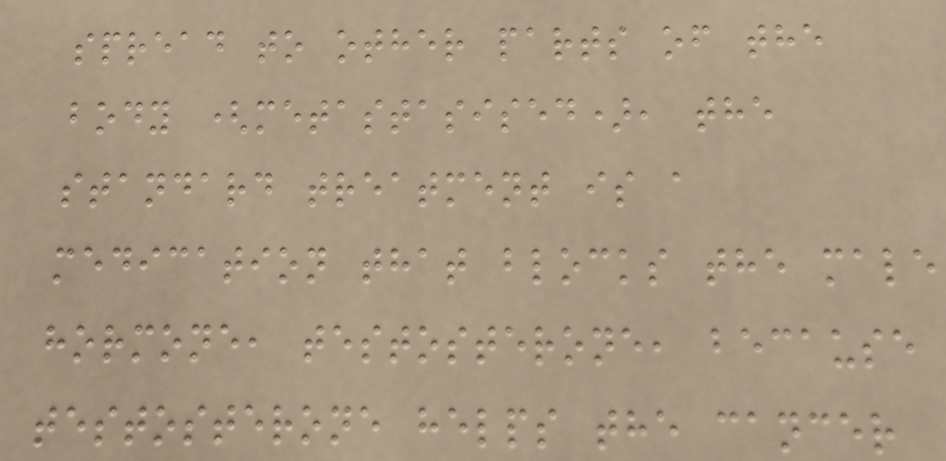spread to other parts of the
body (metastasised), the
standard treatment is a
medication that blocks the male
hormone, testosterone, because
testosterone helps the cancer
